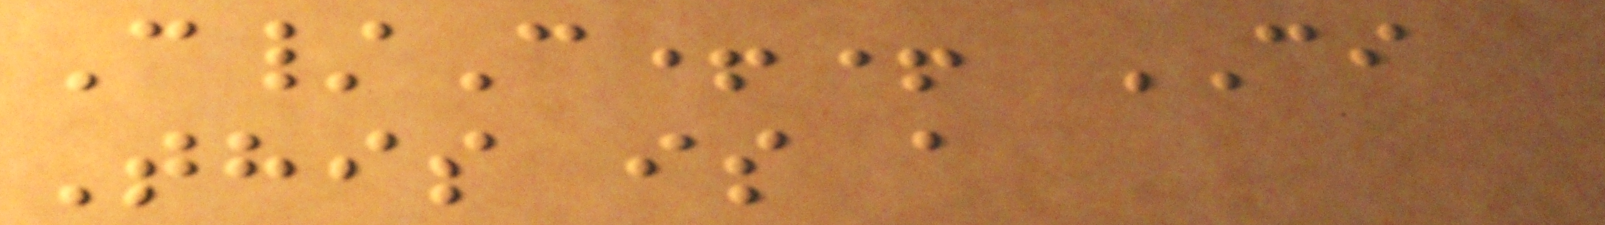C/C++ CI
This is a
